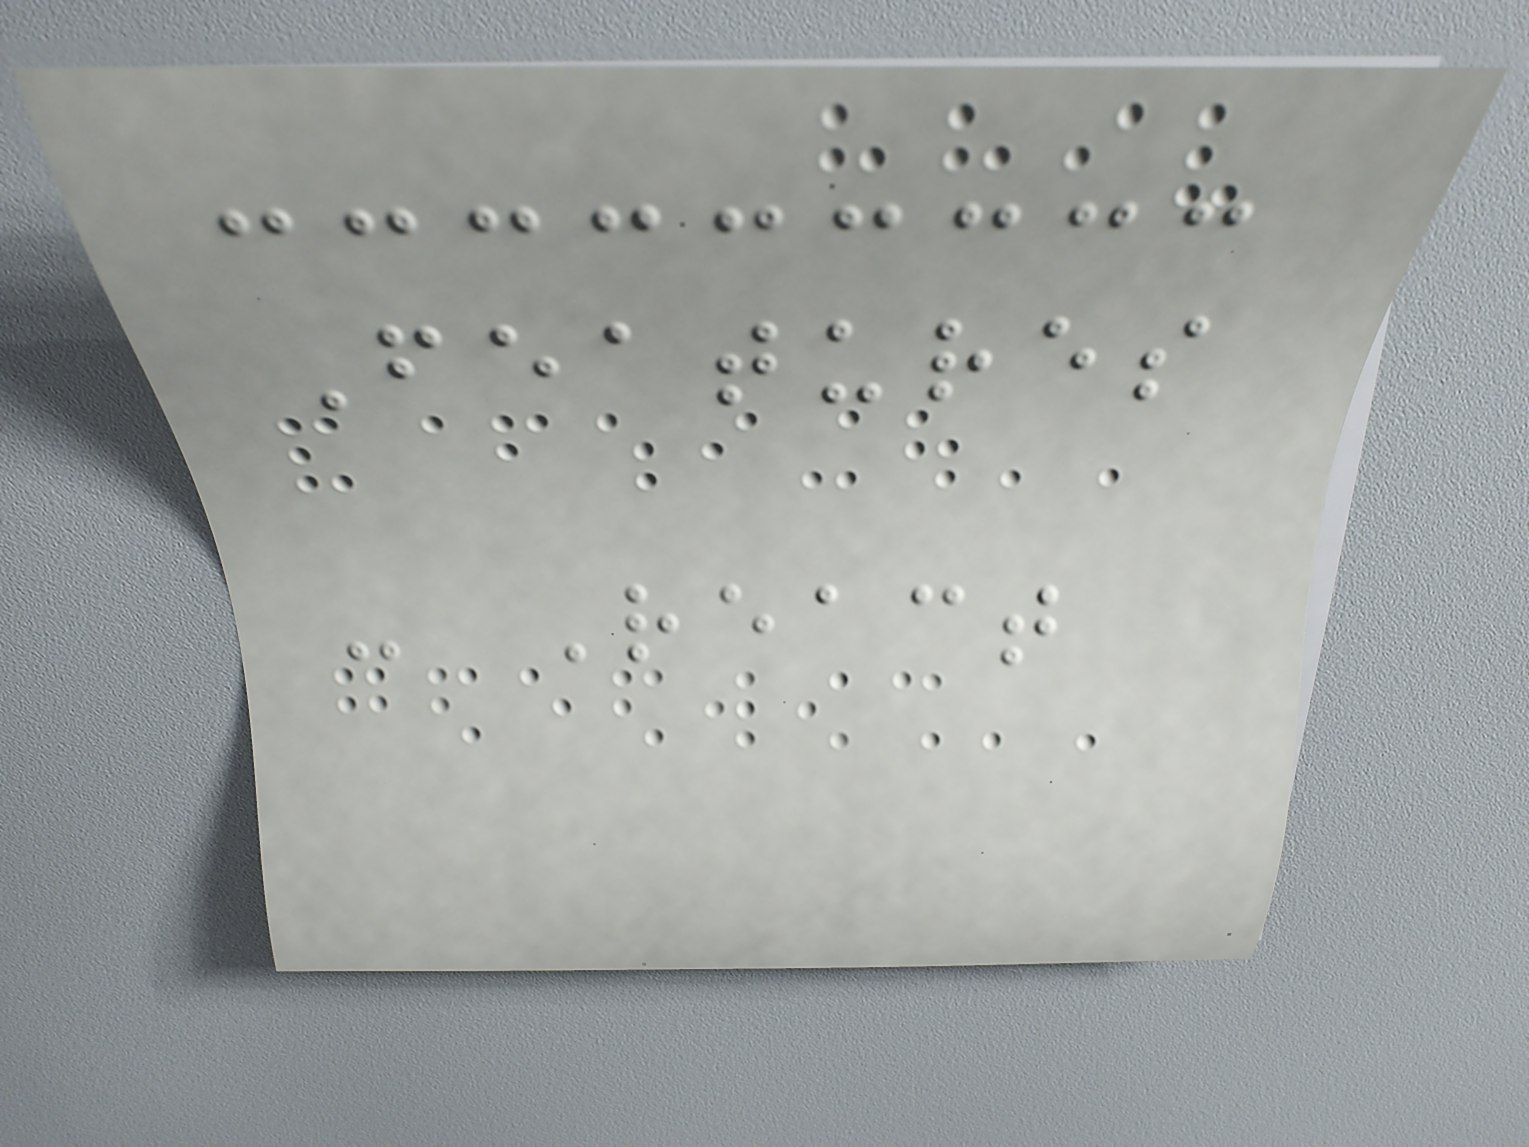Features
- React
